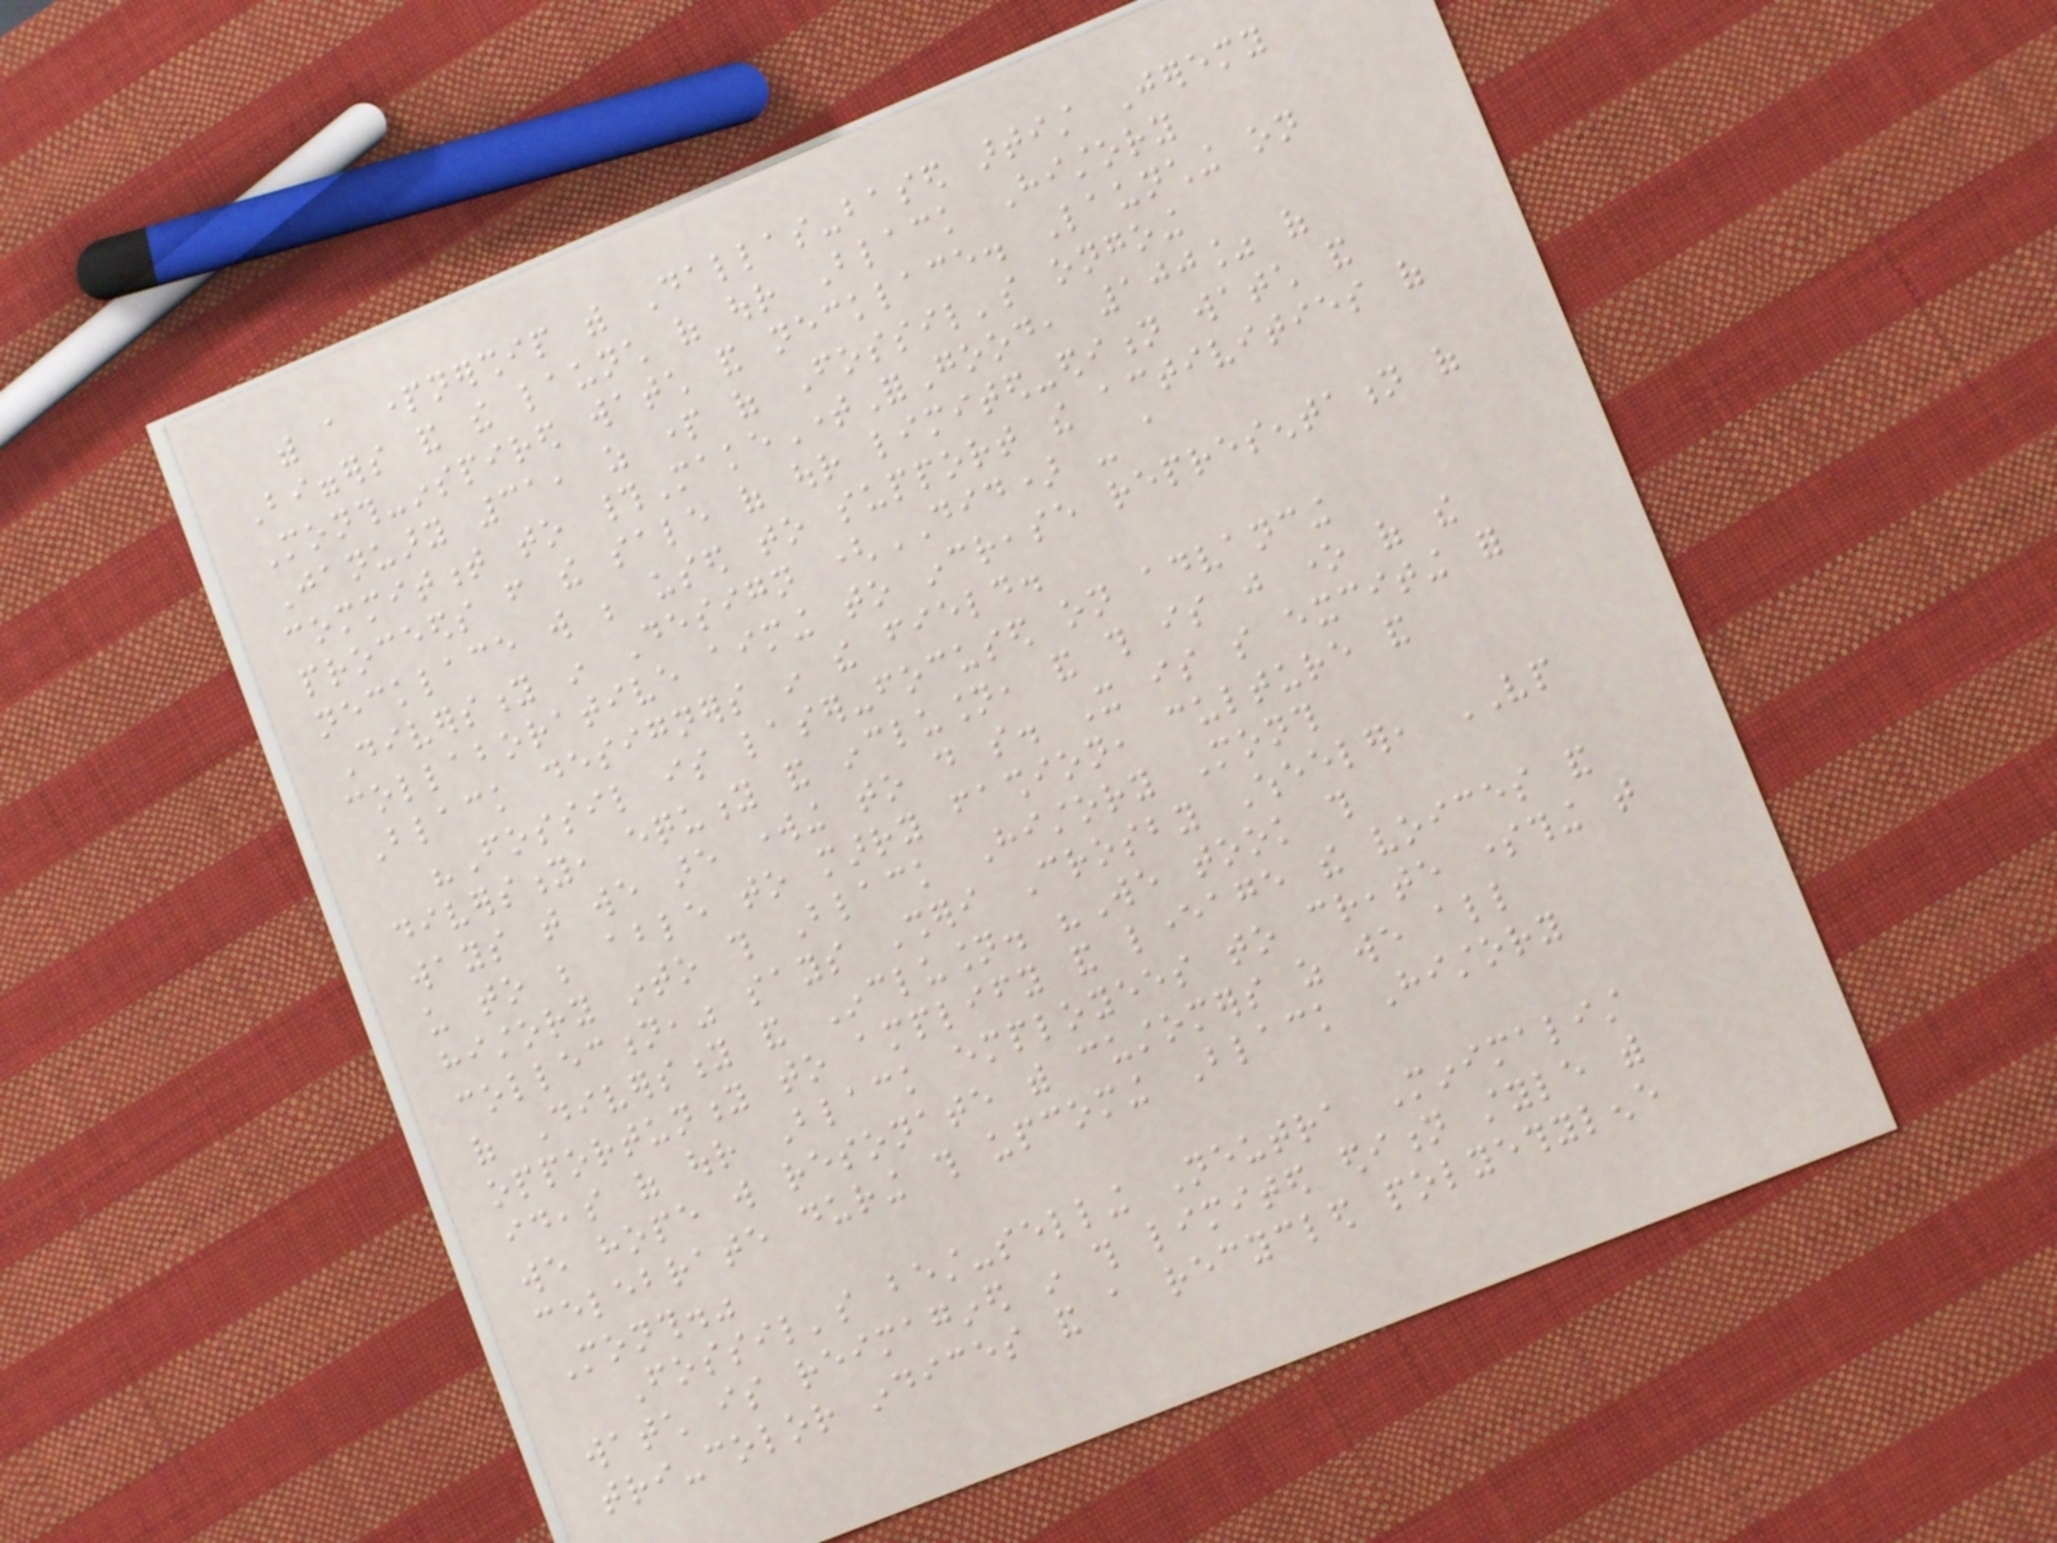with a partnership with Dallas-based artist Jeremy
Biggers and the launch of our Black History
Month-inspired watch and necklace. Launching on
January 31, as part of Fossil's ongoing
commitment to #MakeTimeForGood, 100% of
proceeds from the sale of our limited-edition watch and
necklace will be used to support the activities of
Diversity in Design (DID) - a
collaborative aiming to increase representation of
Black designers in the field.
"Fossil is laser-focused on advancing
diversity, equity and inclusion, and this is just one of the
ways that we are working to do so. It is so exciting for
us to be able to marry fashion, culture and
history into this Black History Month
collection," says Sheri Crosby Wheeler, VP
of Diversity and Inclusion. "We took this
opportunity to amplify and leverage the voices and
ideas of our Black employees to create something that
we hope will resonate with customers as we all
celebrate during this upcoming Black History
Month."
Fossil's best-selling Neutra Minimalist
watch is reimagined in this limited edition style with
tri-color indices and a recycled polyethylene
